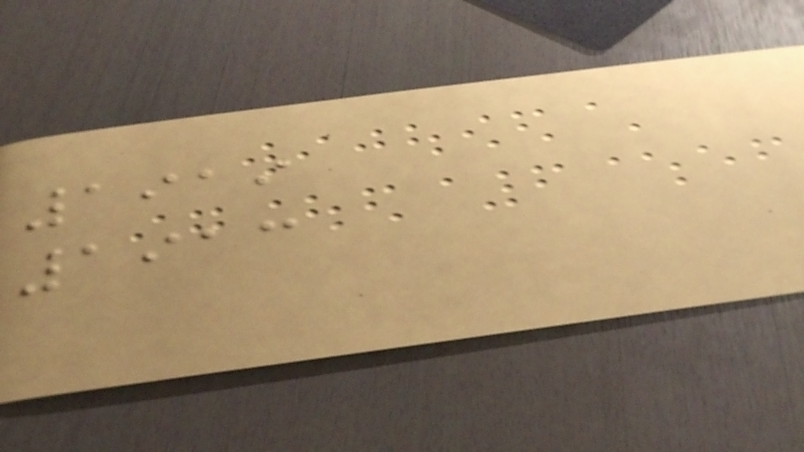1919
1913
